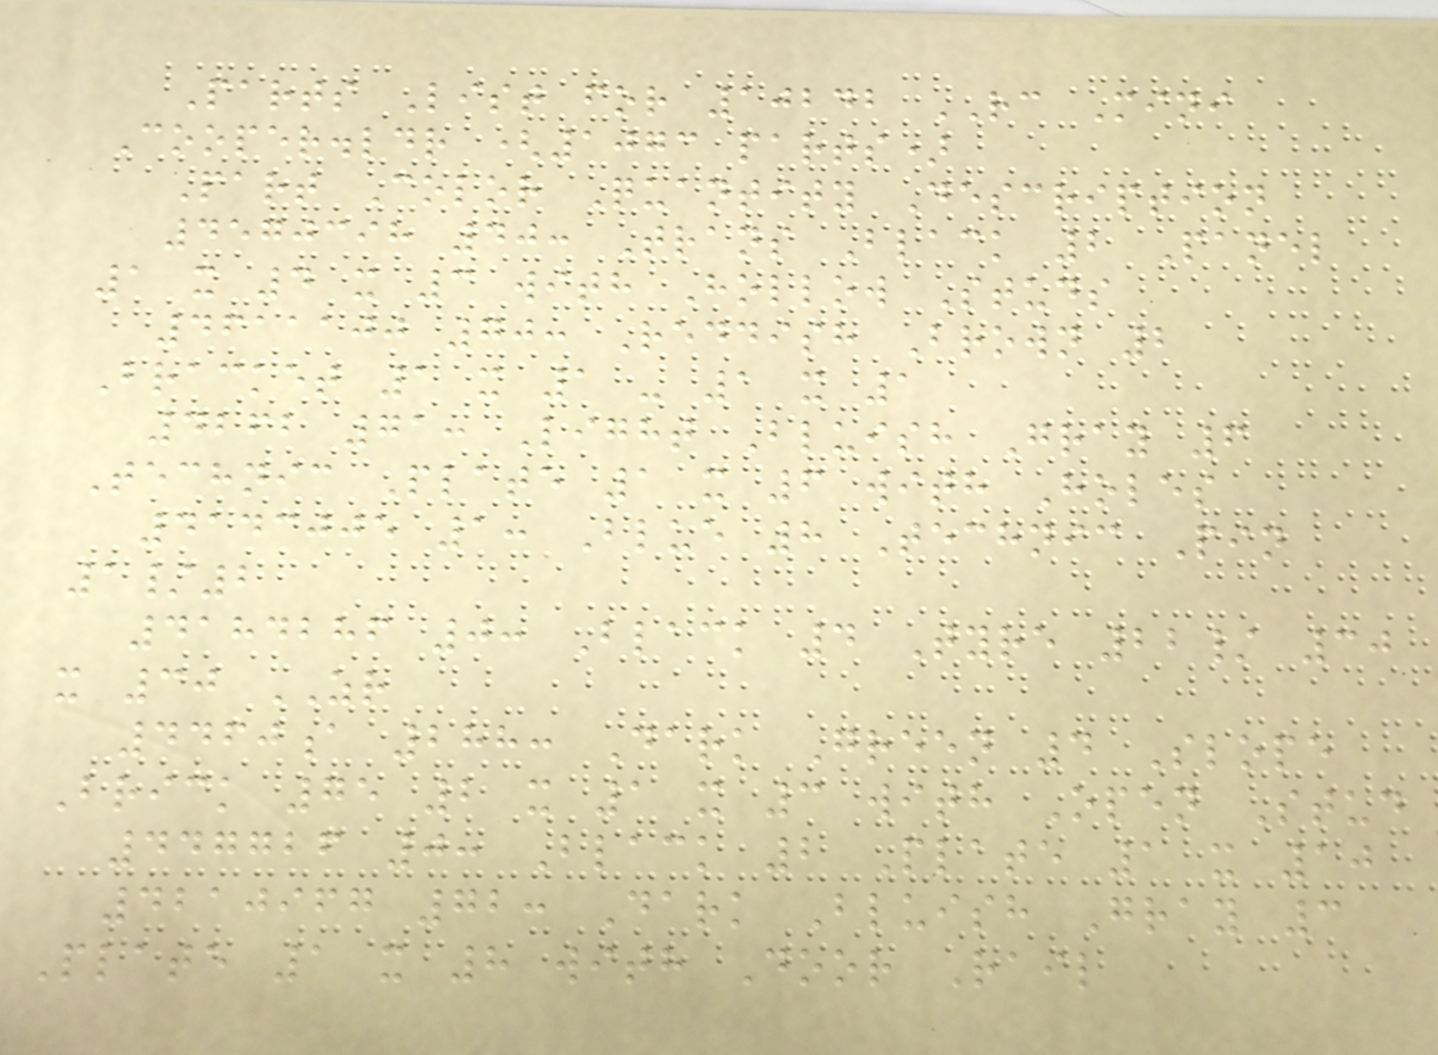Parts List for 10242 RC Mini
Cooper.ldr (1073 parts)
Part Color Quantity Description
4570398 40: Trans Black 2 Panel
1 x 4 x 3 with Hollow Studs
4611100 70: Reddish Brown 2
Bracket 1 x 1 - 1 x 1
4262 71: Light Bluish Gray 6
Technic Plate 1 x 6 with Holes
4143005 1: Blue 8 Technic Pin
1/2
4184286 0: Black 4 Tyre 22/ 30
x 30 ZR
4460a 288: Dark Green 4 Slope
Brick 75 2 x 1 x 3 with Open Stud
447726 0: Black 2 Plate 1 x 10
4210967 72: Dark Bluish Gray 3
Plate 1 x 8 with Door Rail
